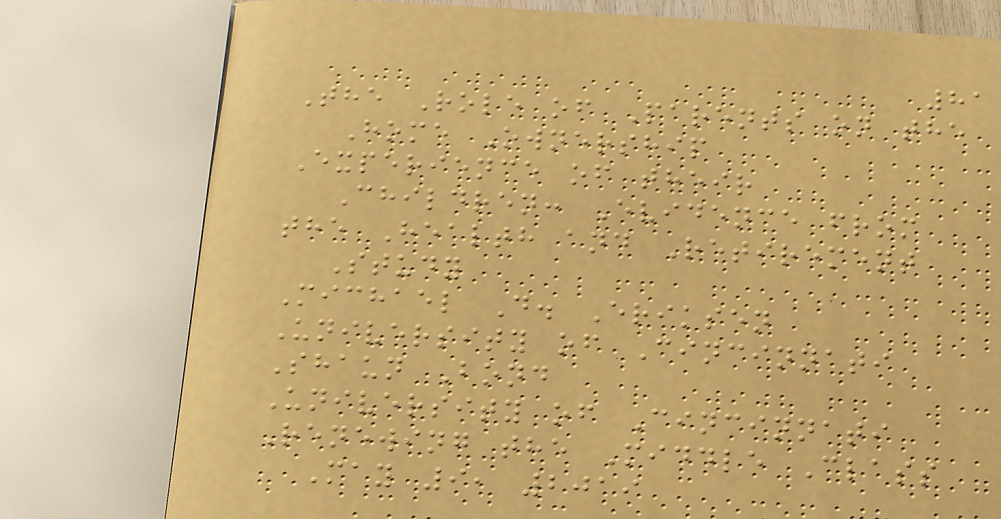81
The Role of Parents on the
Home Ownership
Experience of their
Children: Evidence from
the Health and Retirement
Study
Michael D. Eriksen
University of Cincinnati
Shaun Bond
University of Cincinnati
Renewing the Middle Class
May 9, 2019
